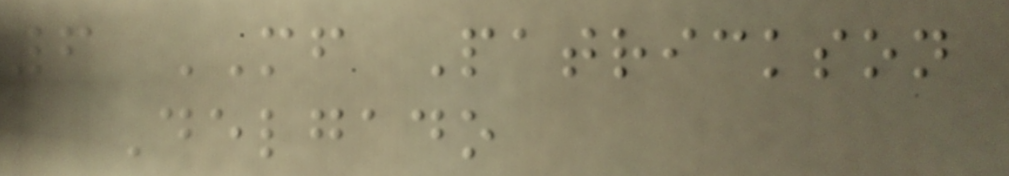6 MF Patrickson
Delgado
